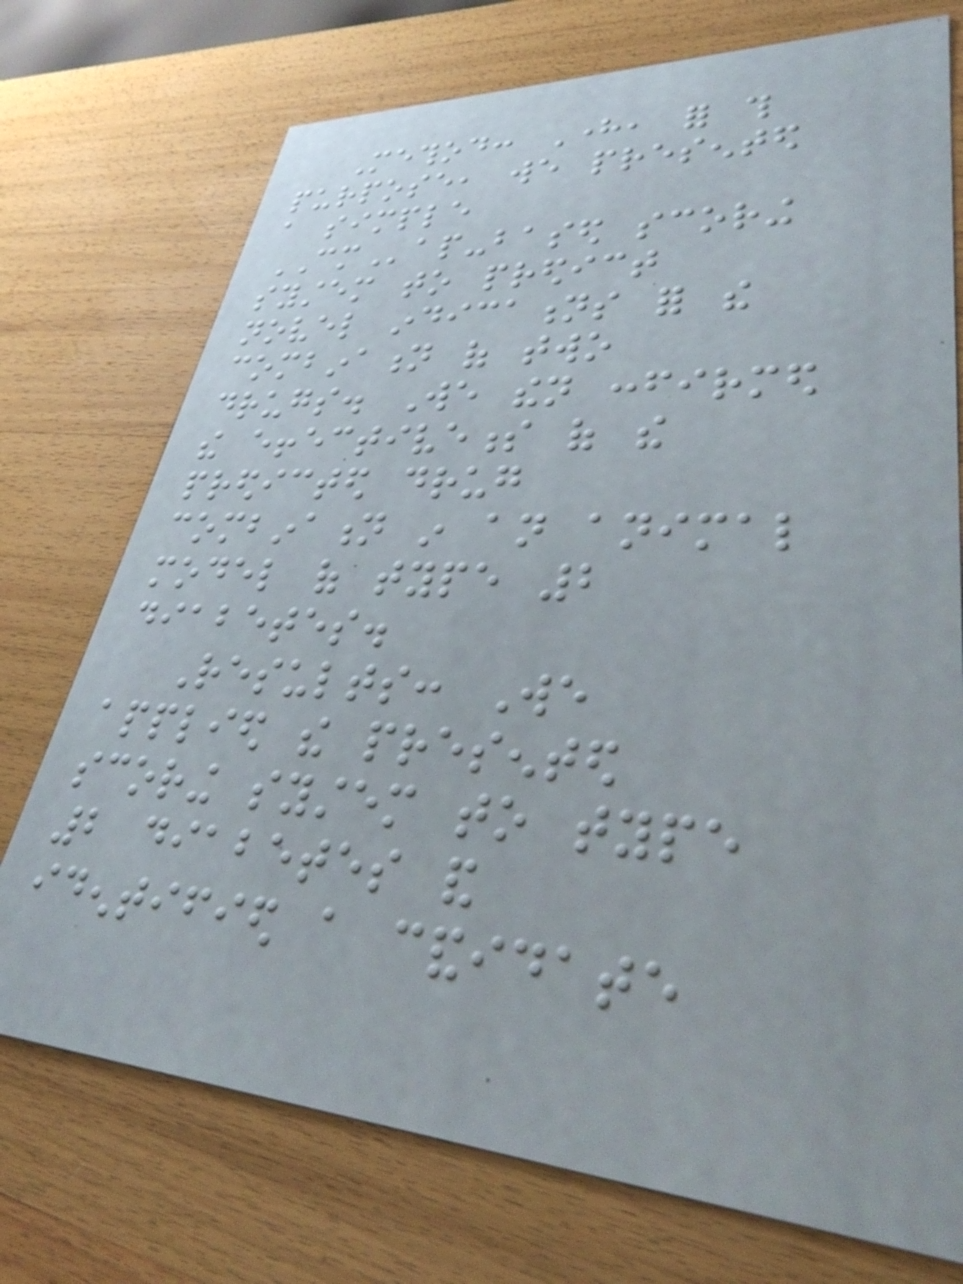Method: Here, for this
purpose, we presented
a simple
CMap-based scoring
system to predict
novel indications for the
combination of two
drugs. We then confirmed
the effectiveness of the
predicted drug
combination in an animal
model of type 2
diabetes.
Results: We
applied the presented
scoring system to type
2 diabetes and
identified a candidate
